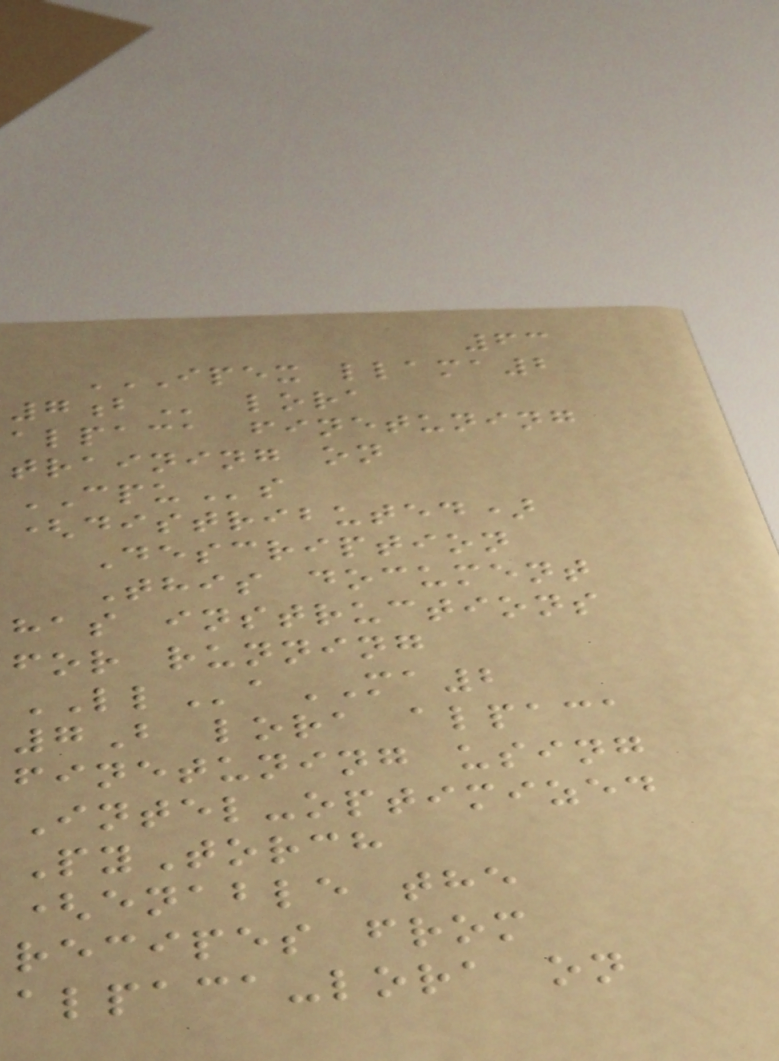63
IPEX LLAMA2
7B lora
alpaca finetuning
training on
CPUs
(distributed)
Description
This document
has instructions
for running
LLaMA2
7B lora alpaca
finetuning using
Intel-optimized
PyTorch
(enable the
recipes from
alpaca-lora on
